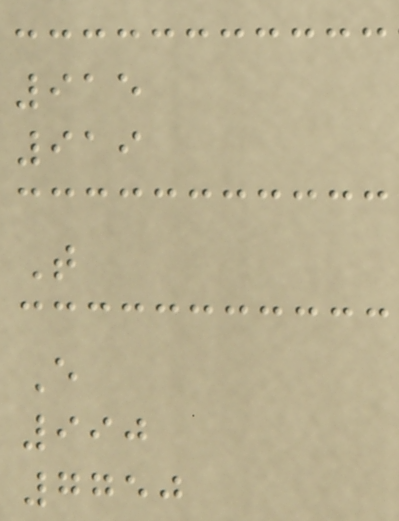915
919
T
E
990
7750
